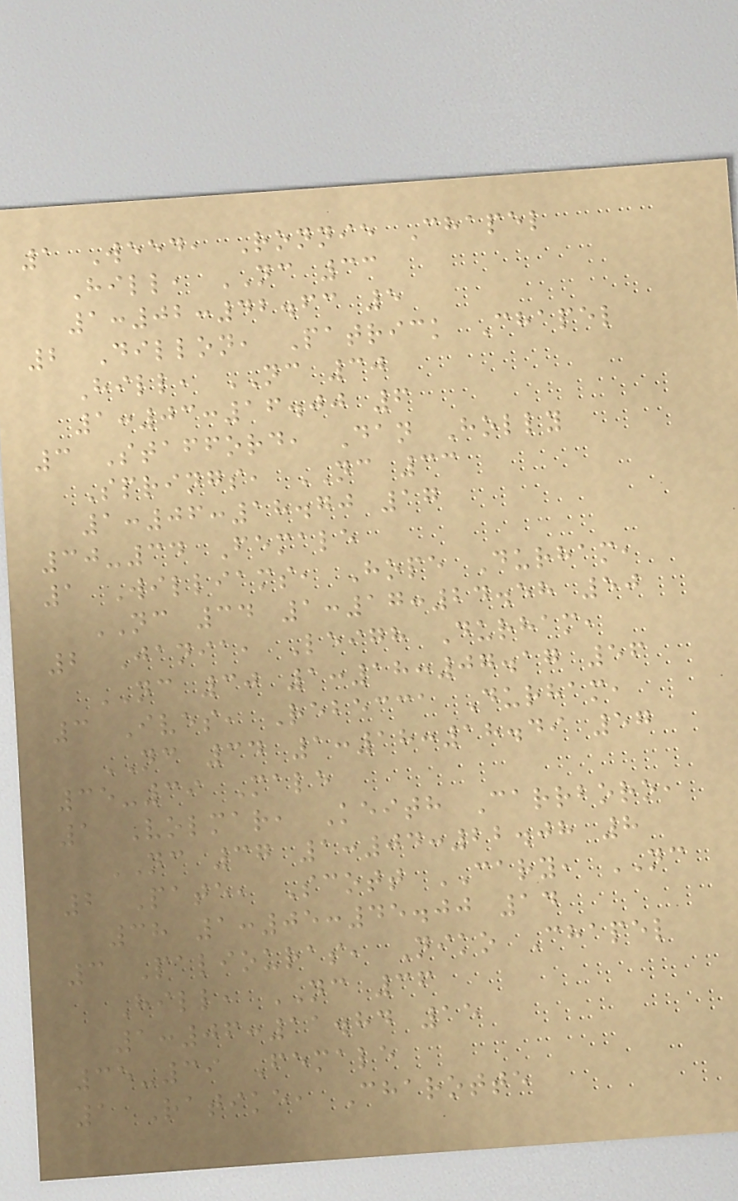1 Weed, Ronnie Chapel
Hill, NC 33
1:02:42.63 5
2 Dillon, Patrick Chapel
Hill, NC 30
1:03:16.00 6
3 Stafford, Dan Holly
Springs, NC 33
1:06:18.70 17
30-34 Female
1 Williams, Hope Durham,
NC 34 1:17:24.58 50
2 Jania, Leigh Durham,
NC 30 1:18:07.17 56
3 Ives, Rebecca Durham,
NC 34 1:18:18.49 57
35-39 Male
1 Volmar, Keith Carrboro,
NC 37 1:04:22.08 8
2 Pate, Scott CARY, NC
38 1:05:45.00 14
3 Paliouras, Niko Chapel
Hill, NC 36
1:06:11.84 15
35-39 Female
1 Ratike, Charotte
